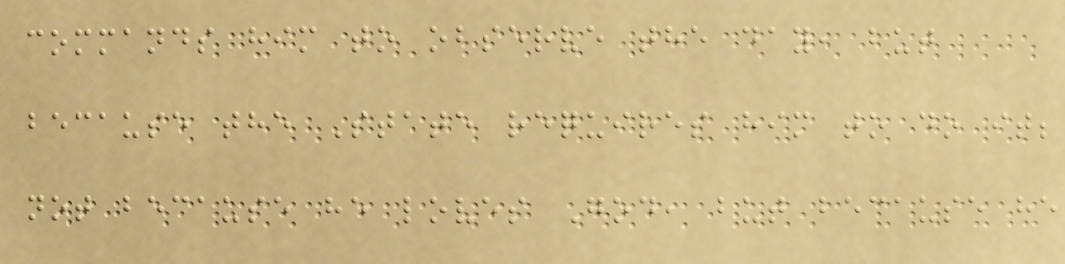commands him to observe the day, but
because the State requires him to do it;
not because he loves God, but because he
